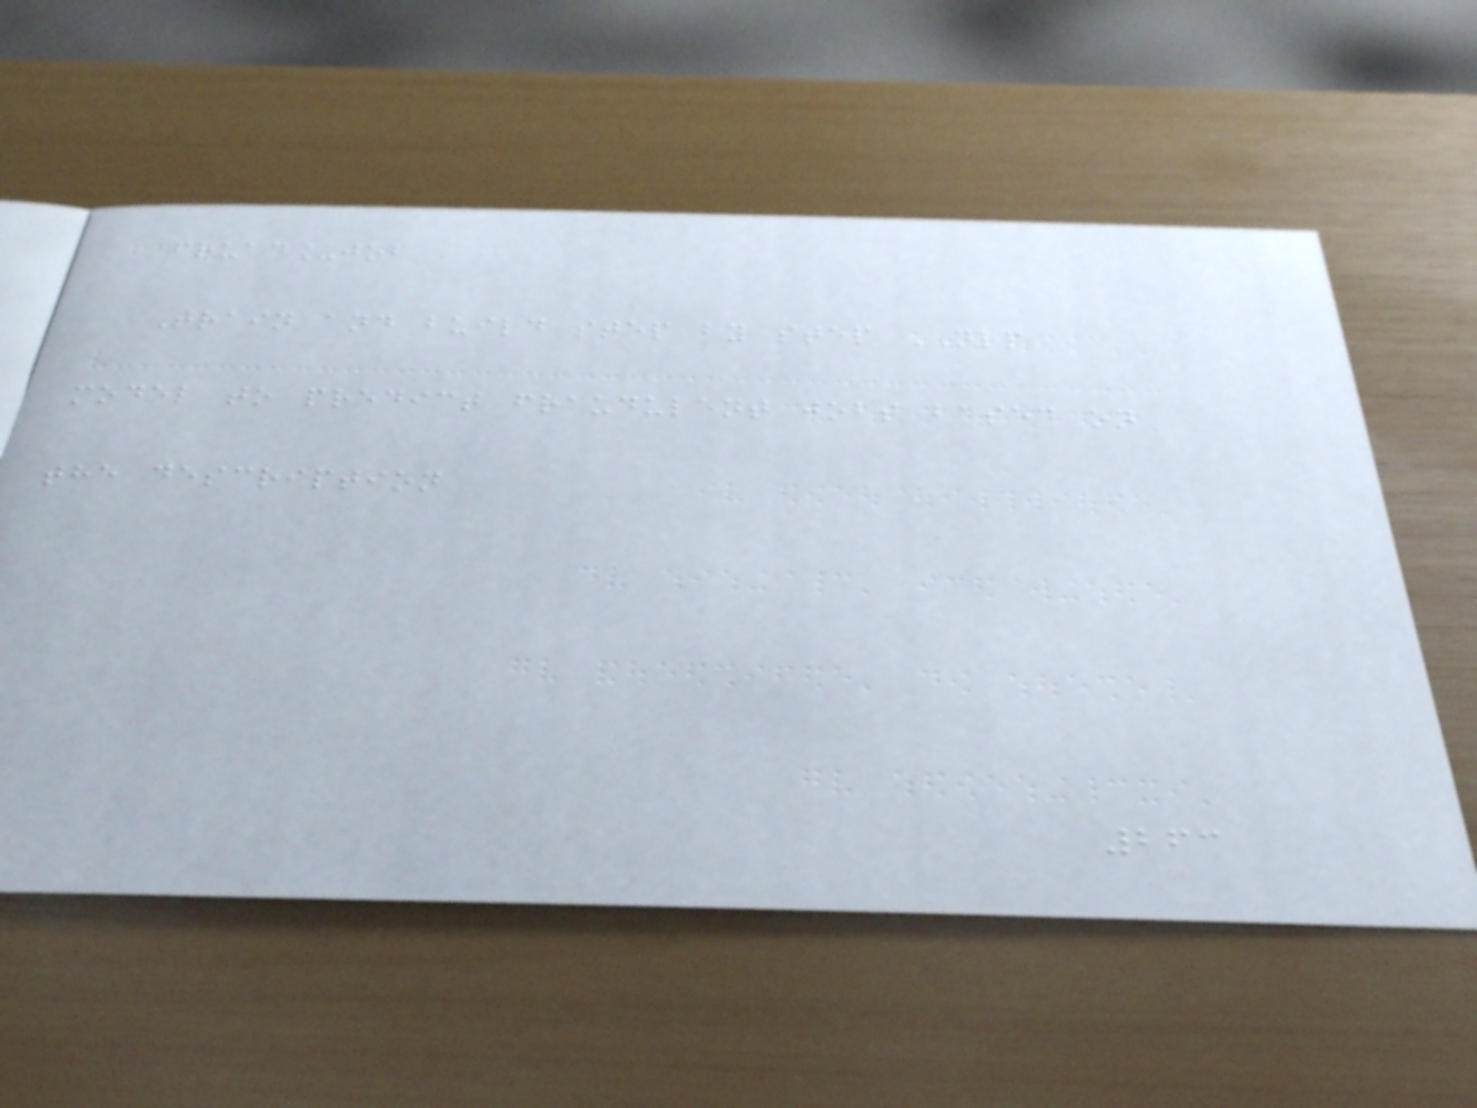fruad_job
Train and build step by step NLP
model to predict fraudulent jobs based on
the description
263
